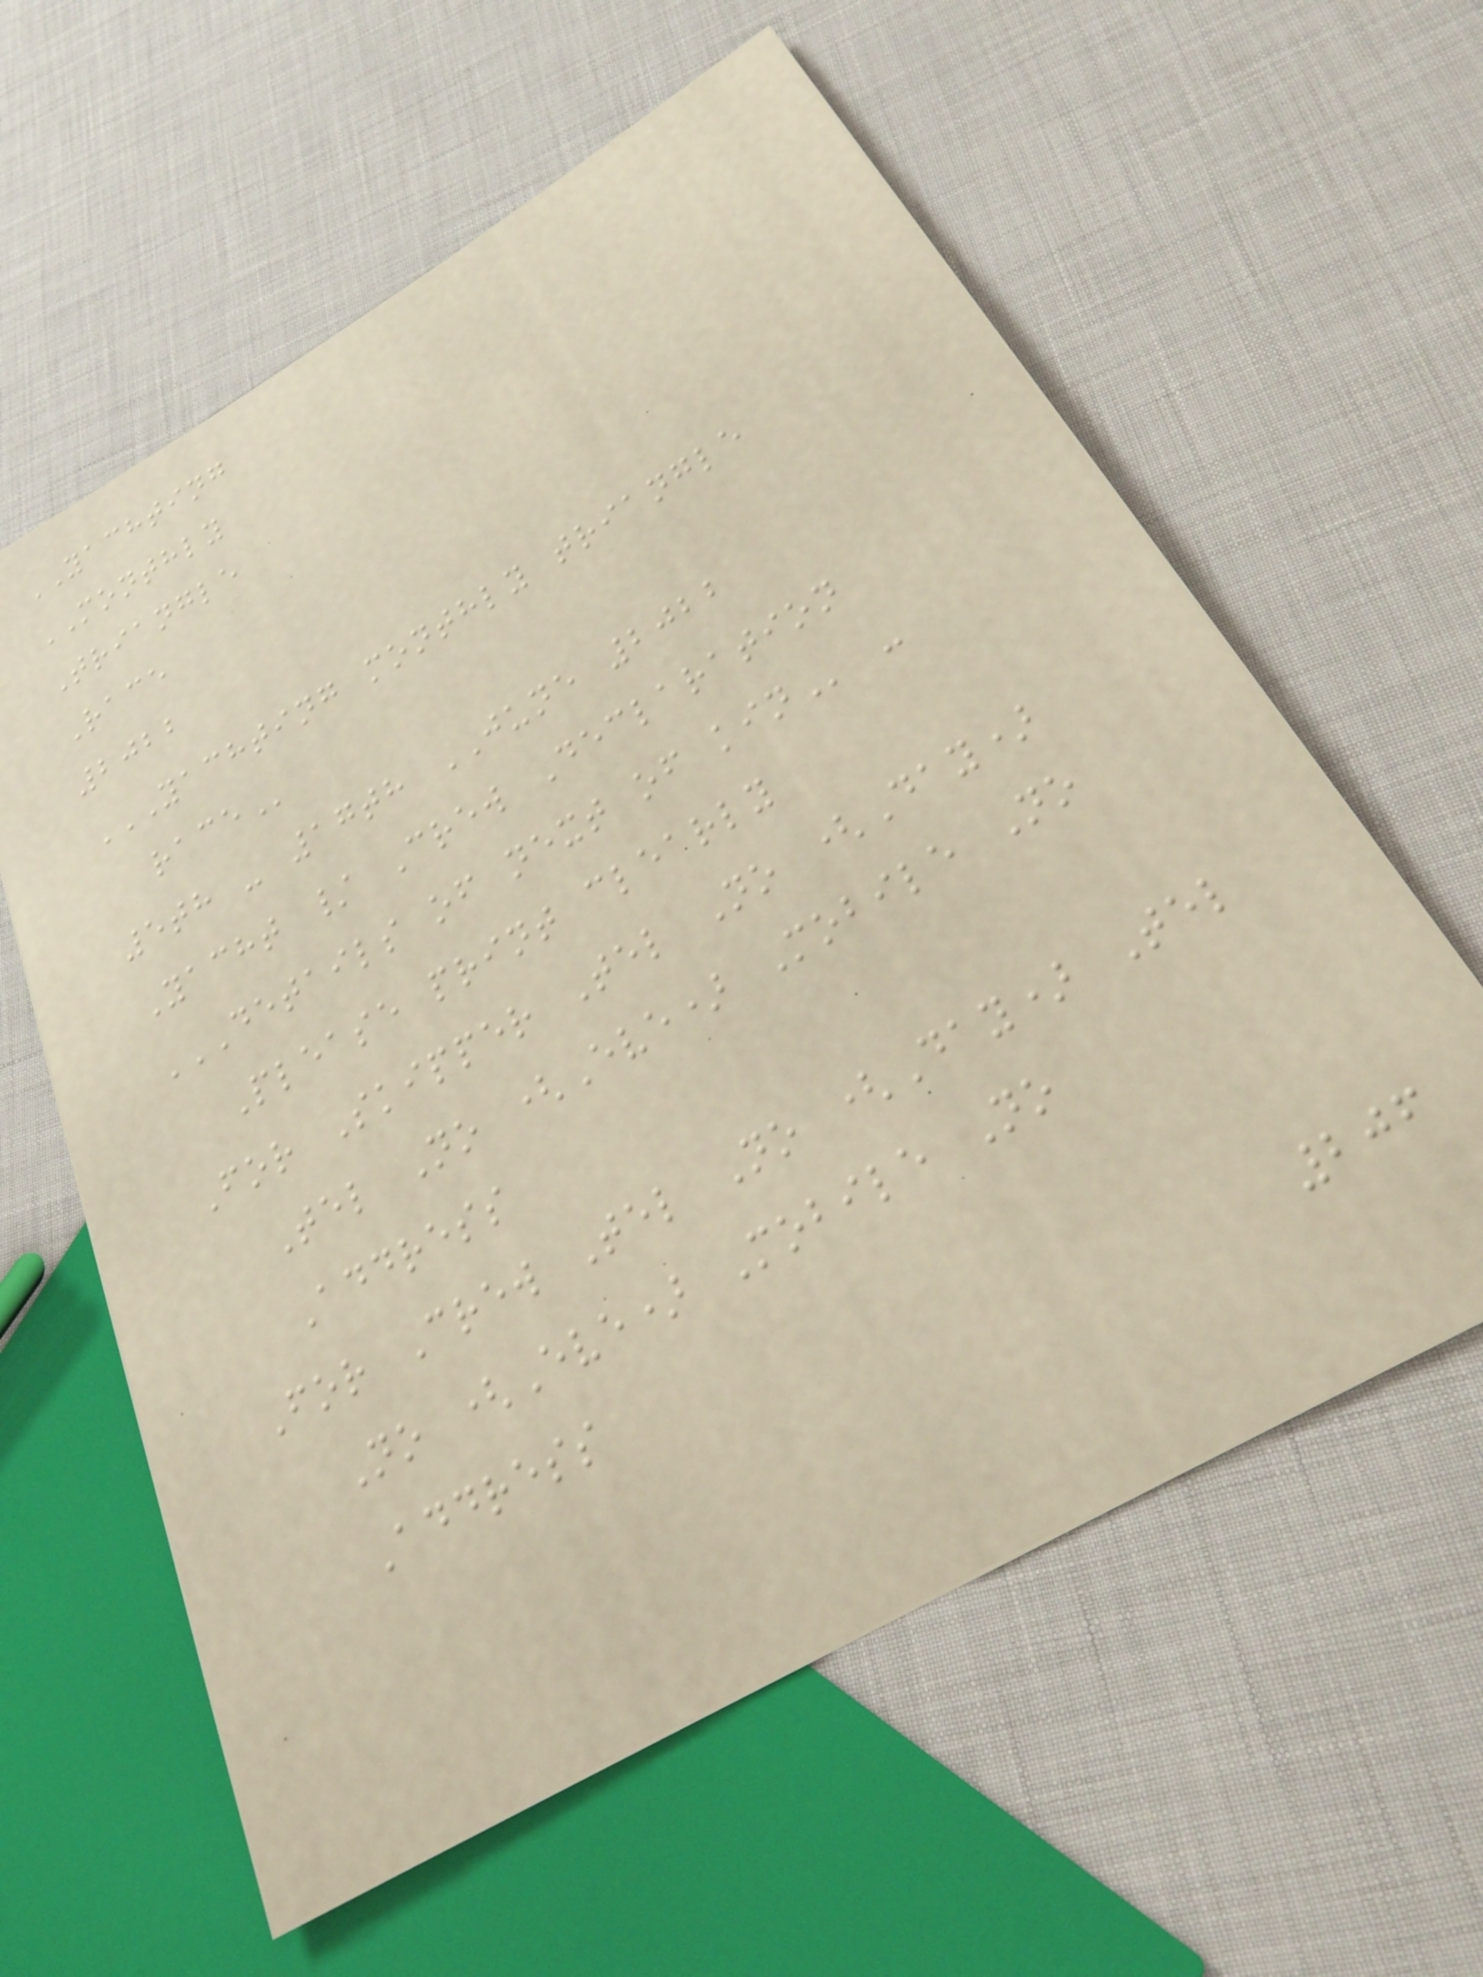YACHTING
MONTHLY
Triangle
Race
2022
YACHTING MONTHLY TRIANGLE
RACE
5th - 17th JUNE 2022
Yacht / Crew Declaration
DETAILS OF NEXT OF KIN -
Please print clearly
For Skipper Tel No (Day)
Tel No (Eve) Mobile No
Address
For Crew Tel No (Day) Tel
No (Eve) Mobile No
Address
206
